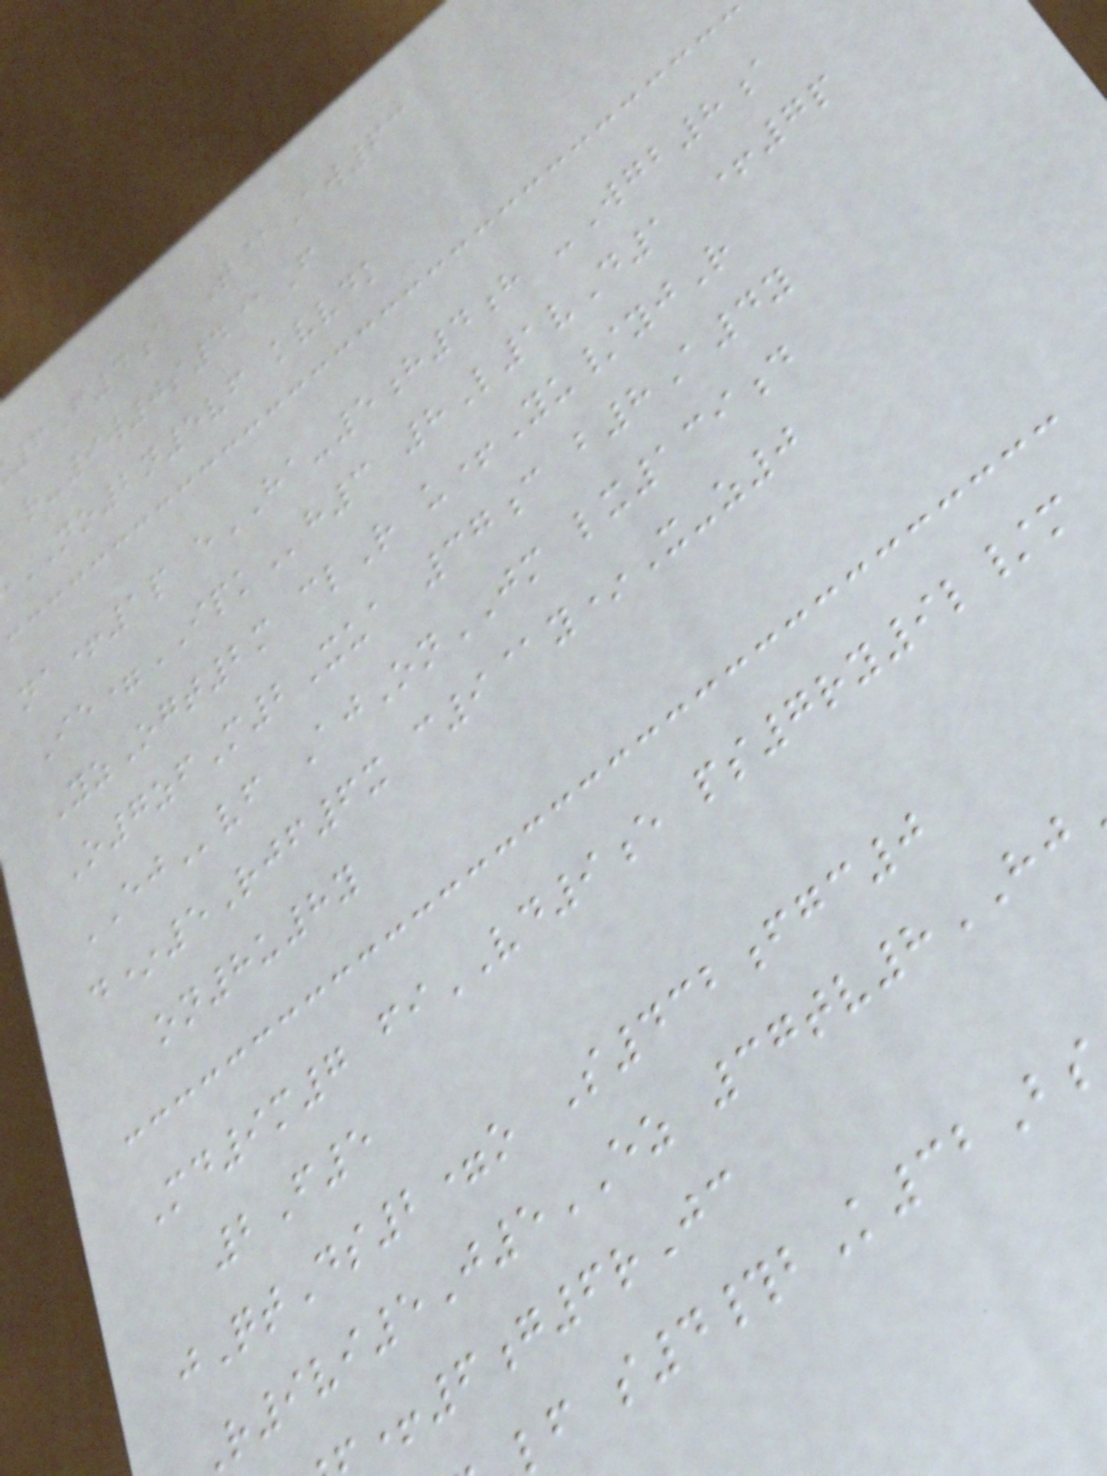6F4a T@Aw63
r-9w0s4@F
NO2n5vf kvvdk
na+1p eHA-5h4h -Wgb8a
Ie=IPKh3 8L1vD1 +7p
YzOgt2m clR u+Yu/yjR
O7zfM2Xua 37c b8A4y
EJvf AjOnJM lx139d
d*5Rjf6x c9@y*X-z0
on8u8y
Md9m7 fiVD9e ps7ry9l/m
2F5
jQtDs2=o S432fgc0
9vi5J5EZ 37tv8HJ
+6g6rJc
lf s4#bK32Bs
